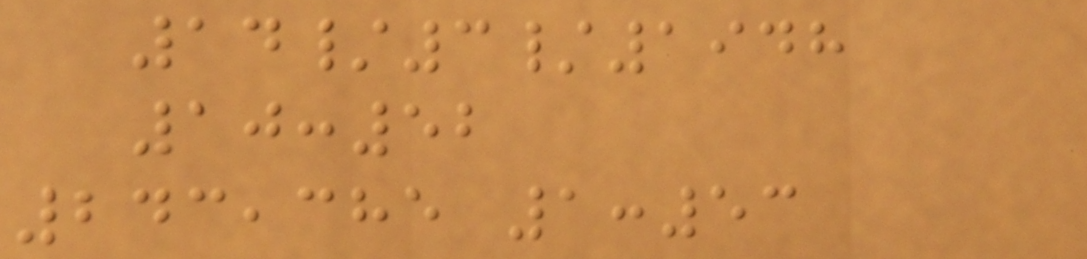14/3/1948
10:52
243,385 1:53
